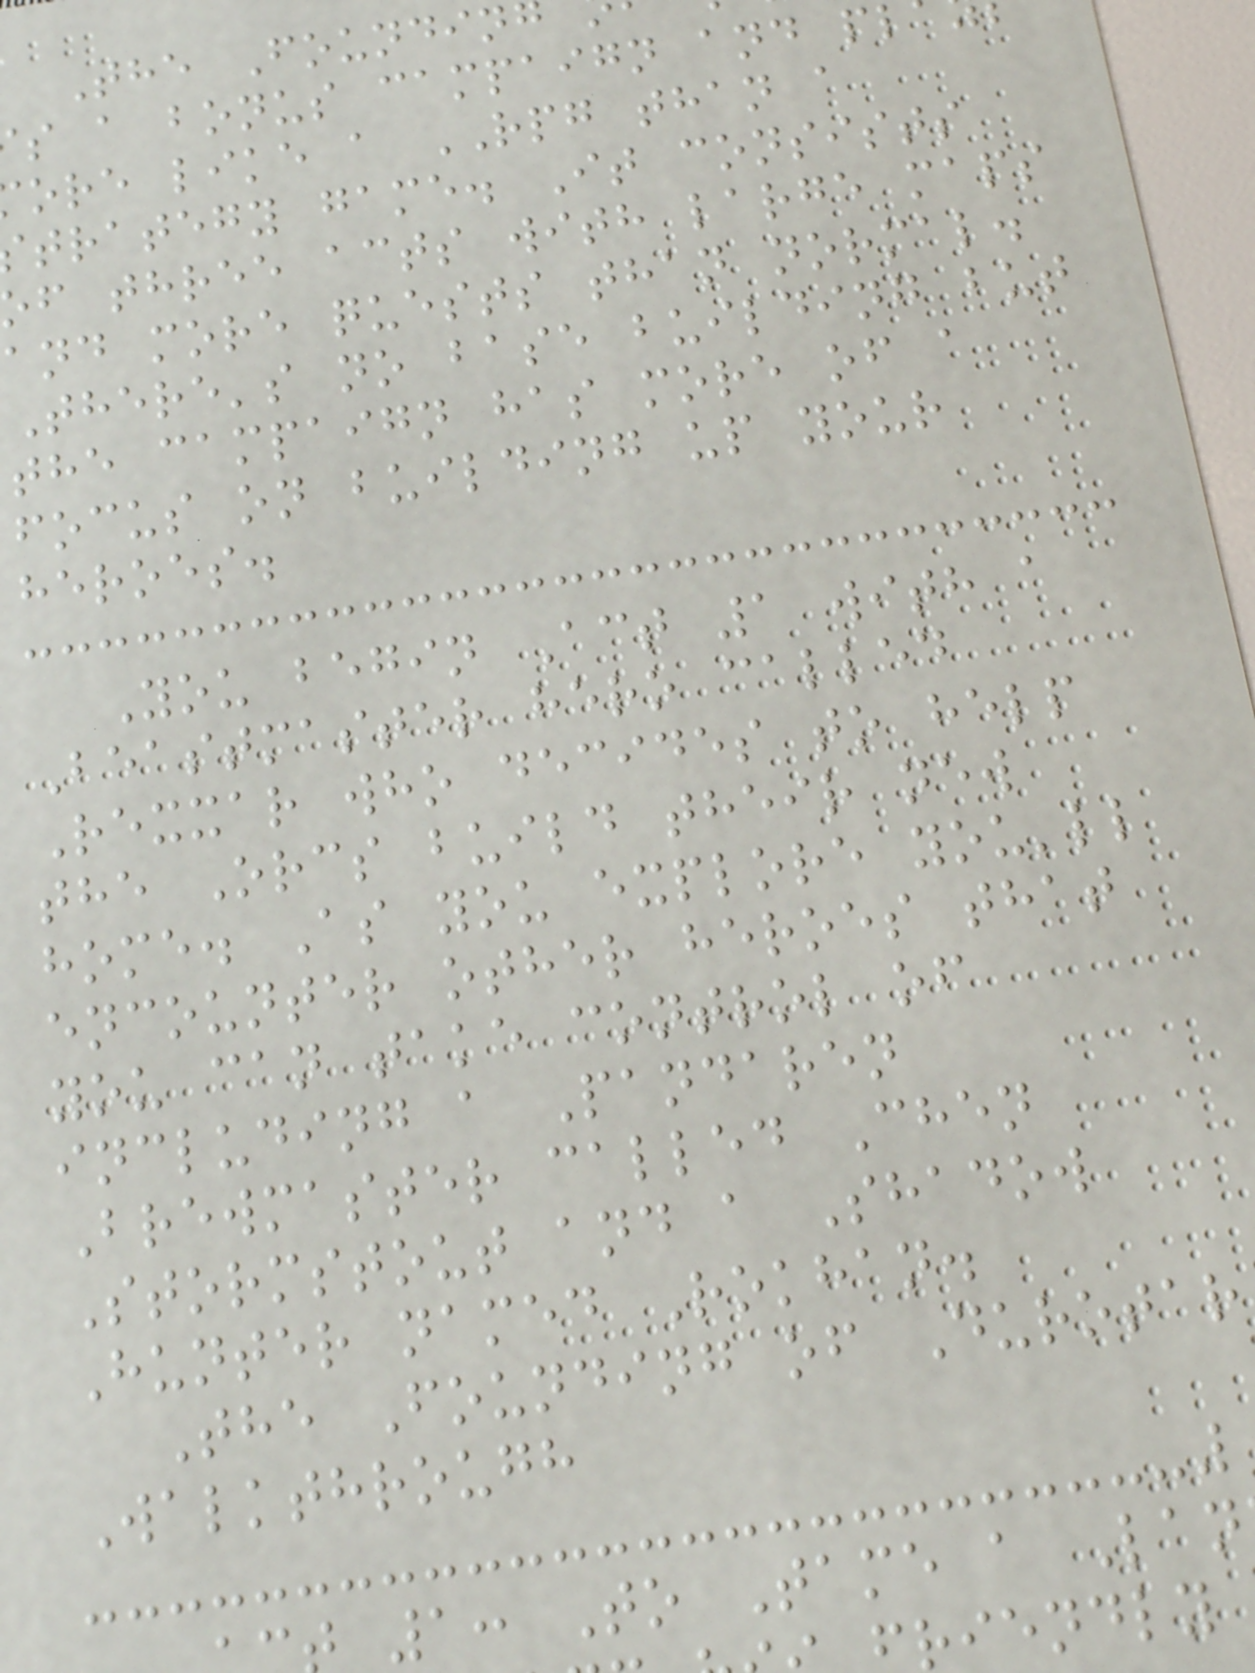The Foundin
s a bonus campaign and p
ore like a RPG than a
trategy game. It consists
of three acts with large maps
and more quests than normal.
There's no base building but
the campaign has more of a
focus on building up your
heroes.
You begin Act 1 with a
Beastmaster hero called
Rexxar who decides to help
the Orcs build their new
home. As you explore you'll
encounter other heroes that
you can take control of
including a Pandaren
Brewmaster called Chen
Stormstout and a Shadow
Hunter named Rokhan.
The Founding of Durotar
Walkthrough
1: To Tame a Lan
riendly
